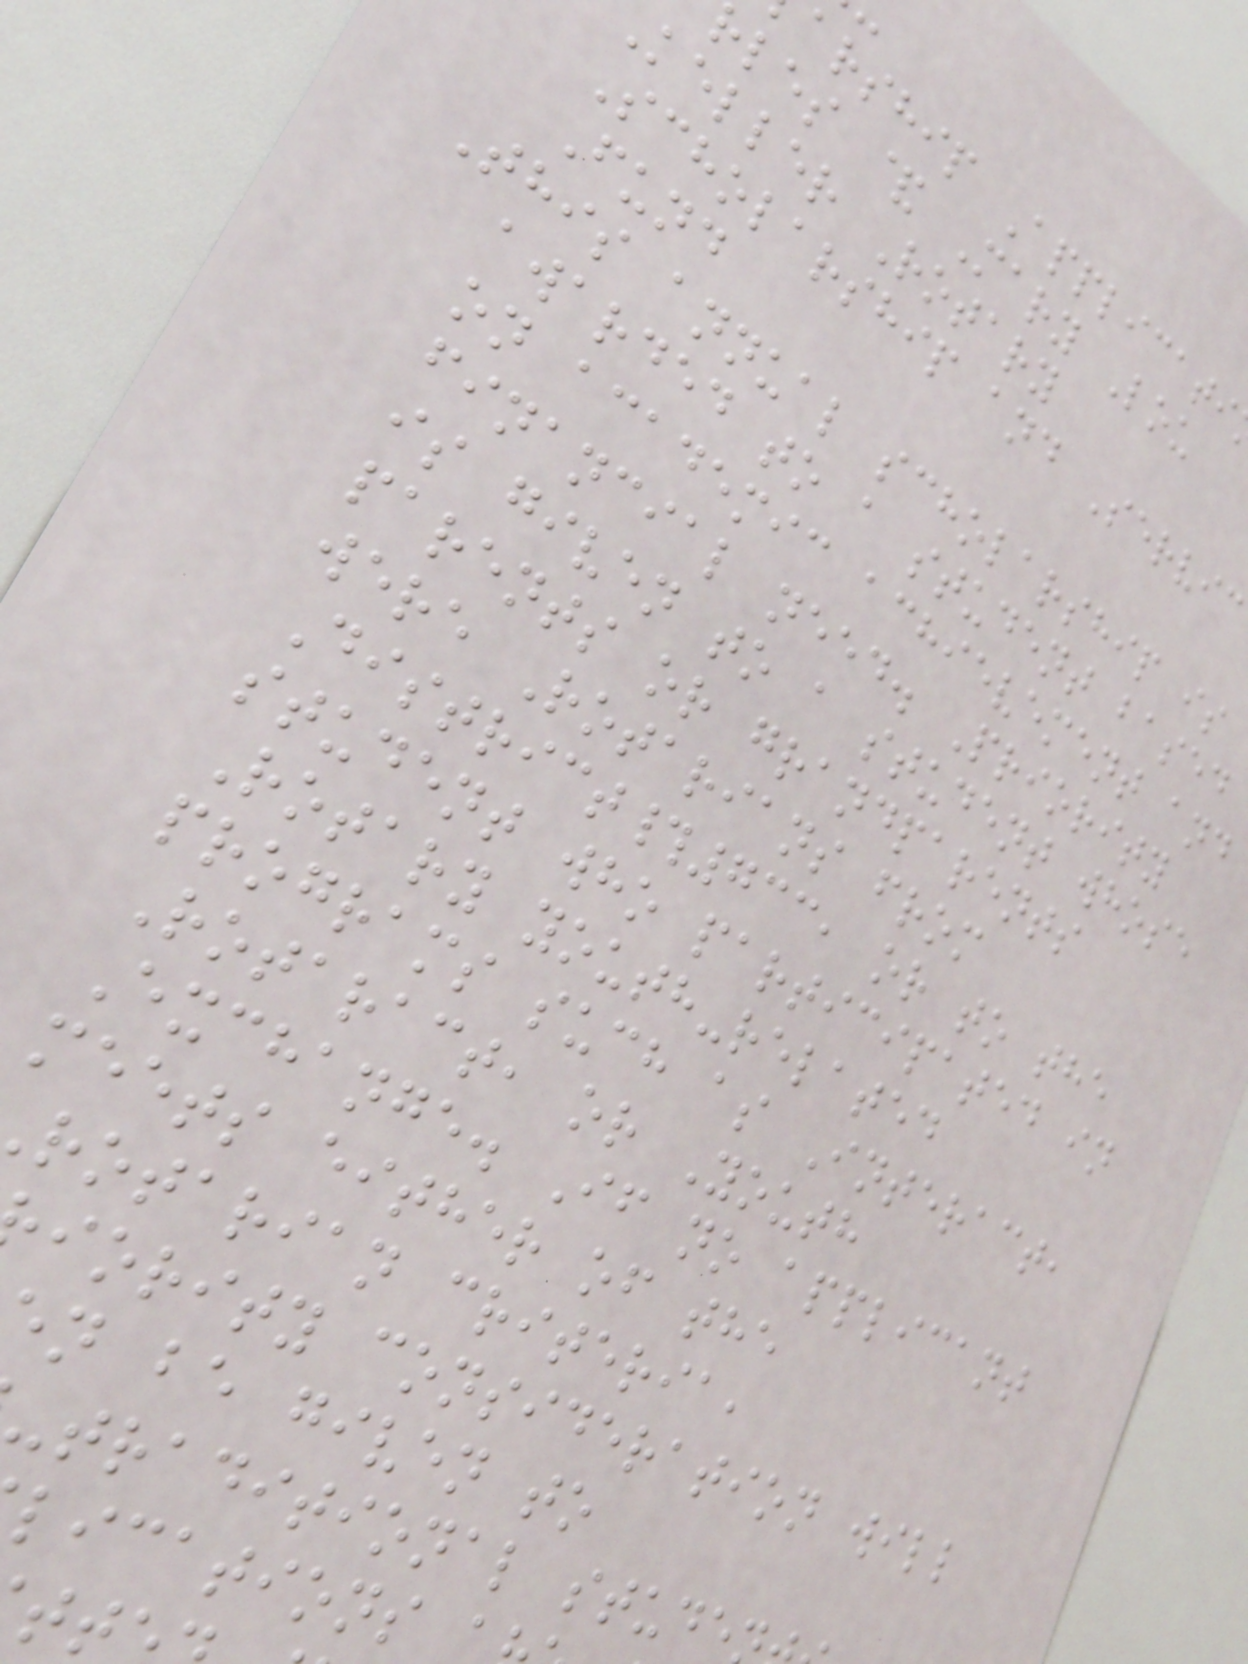arship Applicati
rles & Mary Lou
keller Rotary
Scholarship and Servic
Fund
This annual scholarship is
awarded to a student based
on academic achievement and
financial need. Priority
is given to a student whose
parents or grandparents
were Rotarians from
District#733, or to the
student who participated in
Rotary youth-related
programs such as Interact,
Rotaract, or Youth
Exchange. If no applicant
meets either of the
rotarian criteria,
iority consideration will
n be given to
-traditional stude
lications
